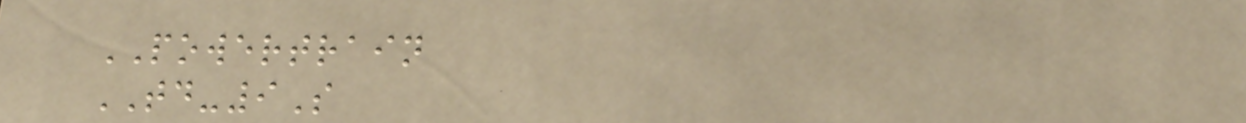POWERTRAIN
TD-9S
